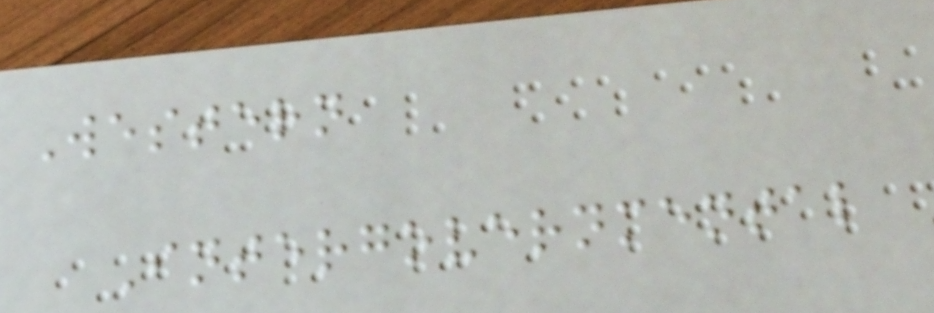Western
Intergovernmental
